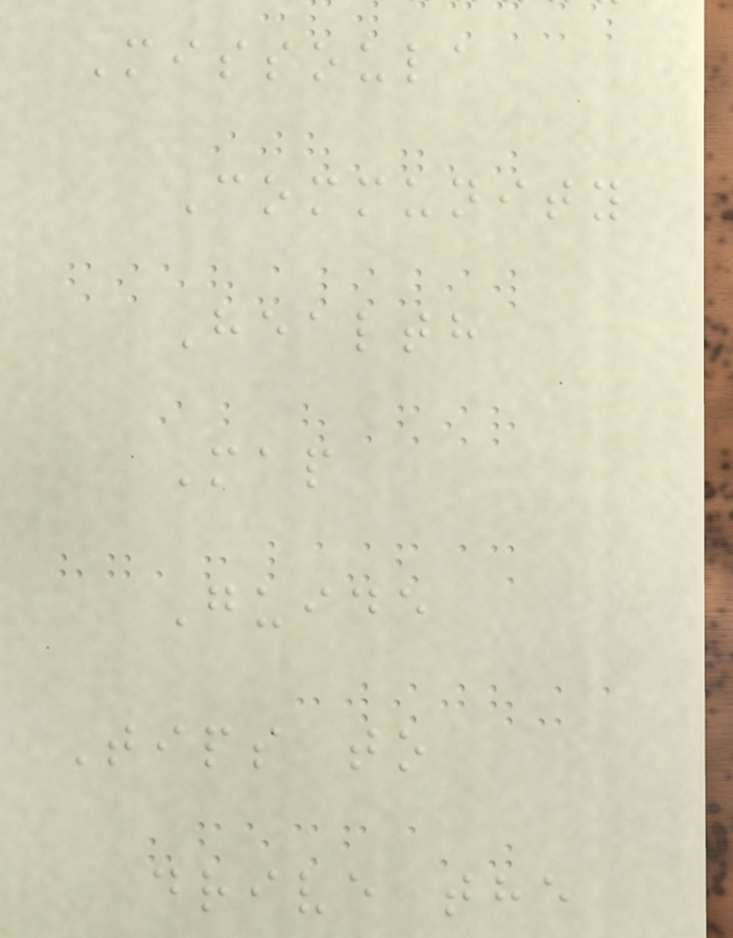Missoula
Community
Health
Map
Guide
Tips to
drive the
